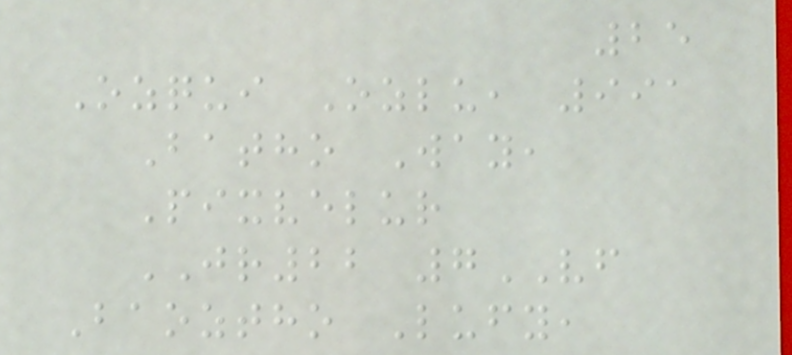25
Ozqui Ozlu, 991
Batho Way,
Pixvelur
JR22 7VF
Baoztho Lufy,
